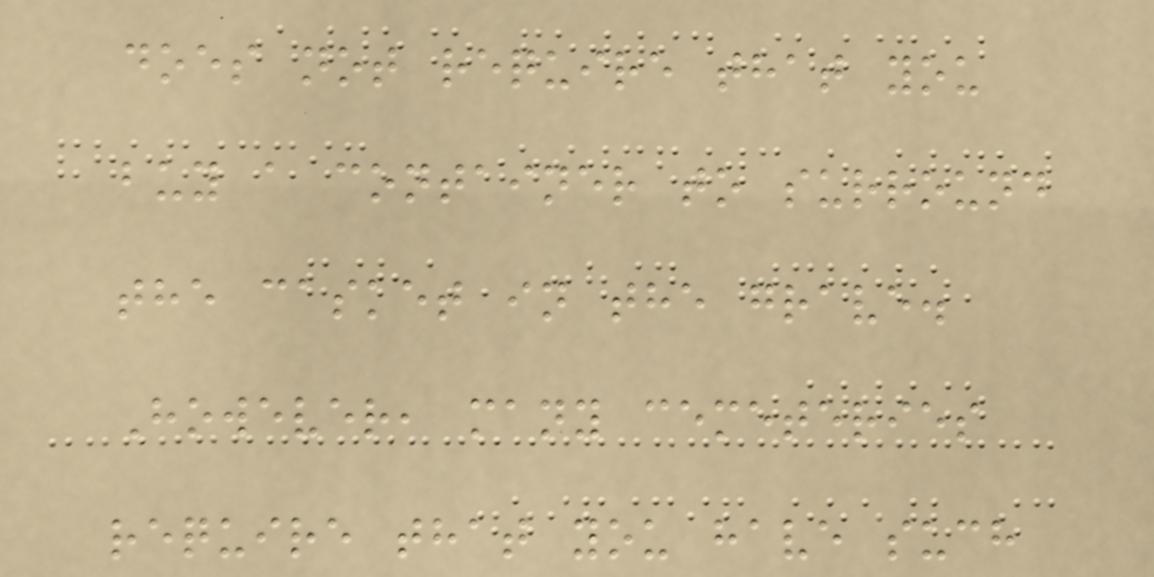does not require that you
buy a container to surround
the casket in the grave.
However, many cemeteries
require that you have such
